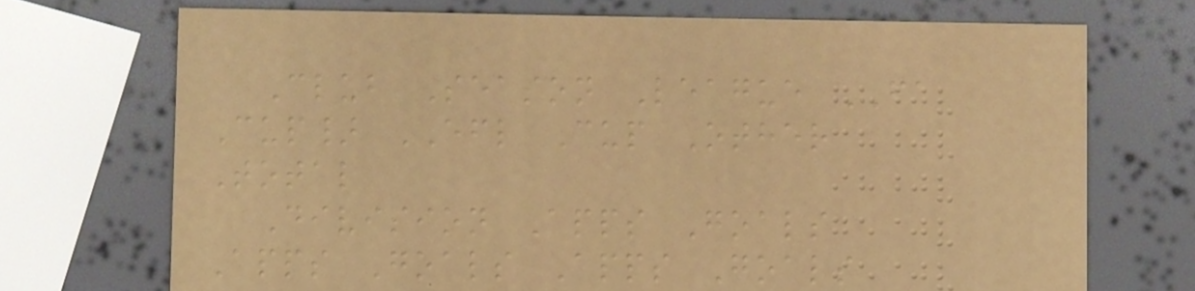Club Season League FA
Cup} EFL Cup Other
Total
Division Apps Goals
Apps Goals Apps Goals
